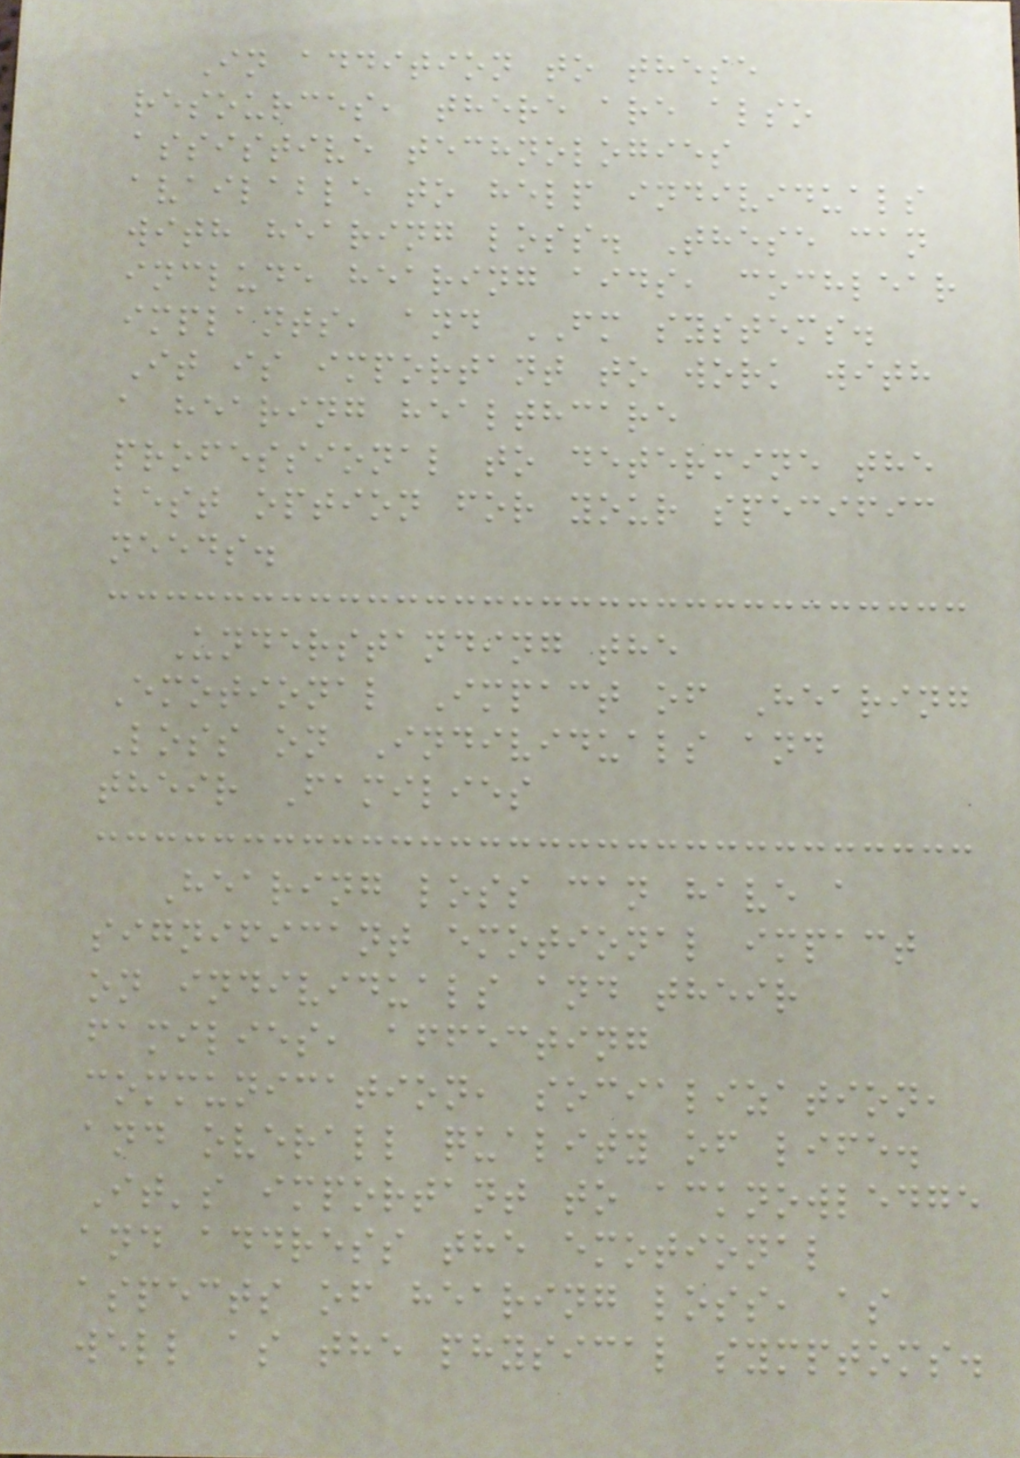In addition to these
resources, there are also
assistive technologies
available to help individuals
with hearing loss. These can
include hearing aids, cochlear
implants, and FM systems.
It is important to work with
a hearing healthcare
professional to determine the
best option for your specific
needs.
Understanding the
Emotional Impact of Hearing
Loss on Individuals and
their Families
Hearing loss can have a
significant emotional impact
on individuals and their
families, affecting
communication, socialization,
and overall quality of life.
It's important to acknowledge
and address the emotional
aspects of hearing loss, as
well as the physical symptoms.
